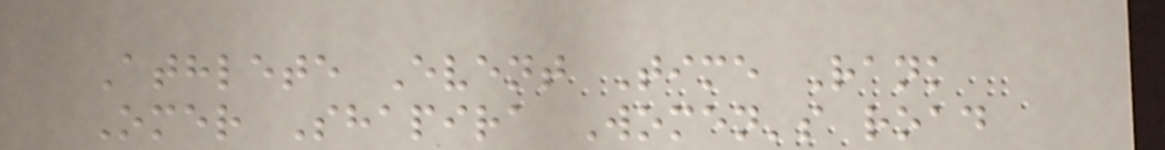Athlete Event Time Rank
Omer Shapira Women's road
